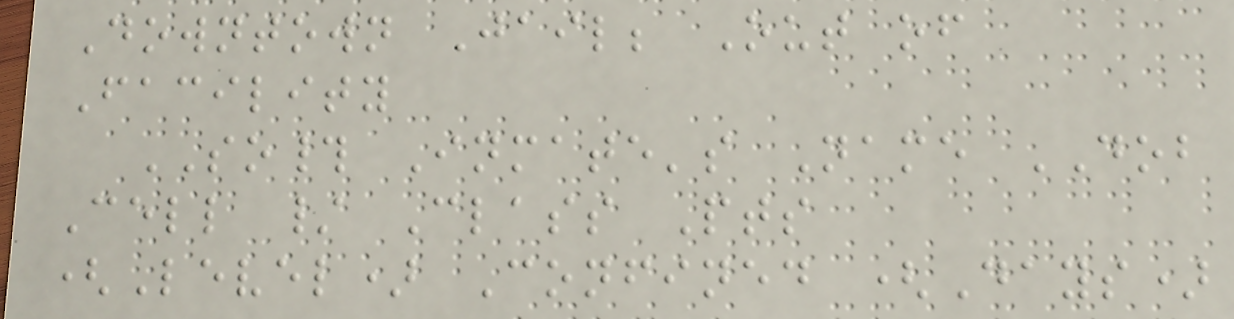Downtown Jail; Out of
Facility
SO# Inmate's Name DOB
Cell / Class Pts
(Level) Confined (Days)
